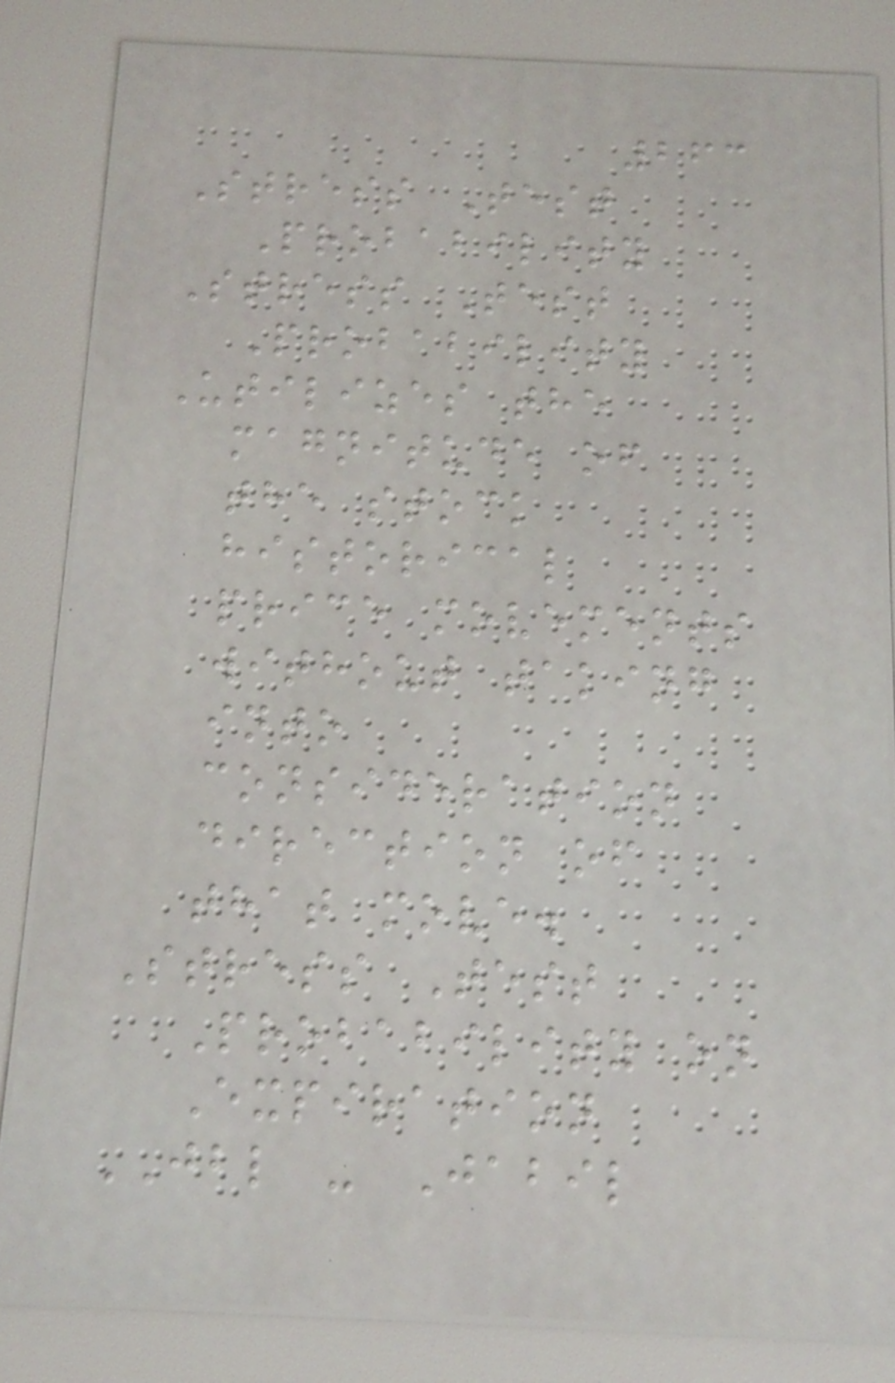263
Stress Test
Probability
Stress Test
Probability
Utilizes the
magnitude of
the stock
historical
price movements
without taking
into
consideration
direction of
that move.
Stress Test
Probability on
Expiration
JBL - Jabil
